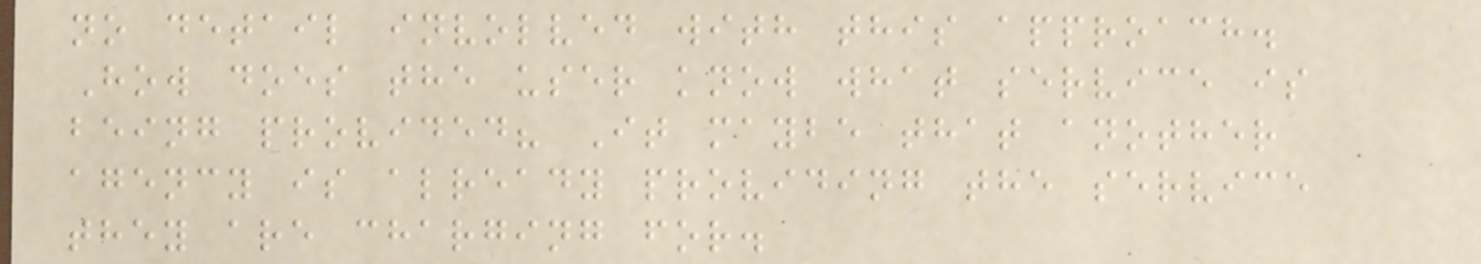no detail involved with this approach.
How does the user know what service is
being provided? It maybe that another
agency is already providing the service
they are charging for.
